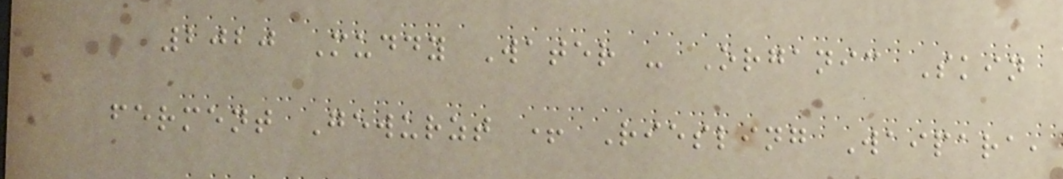2020 Muddy Water - Organic Skin
ferment Gewurzt + Riesling Waipara,
